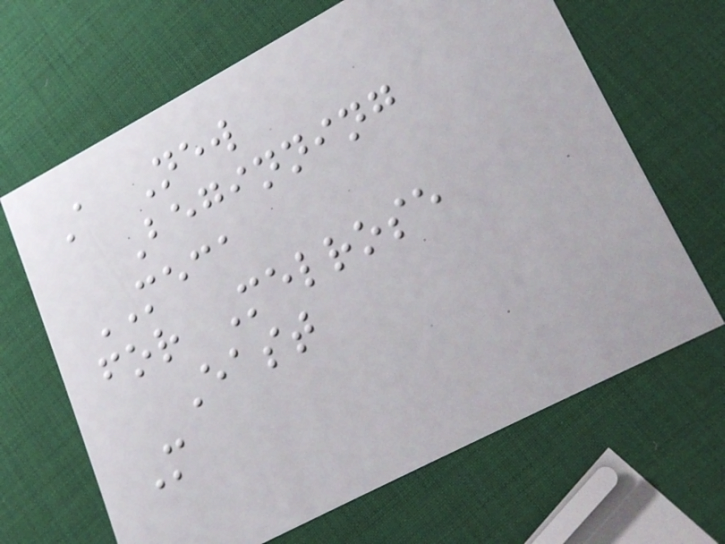A New
Beginning
MECA
for Melrose
East
M
